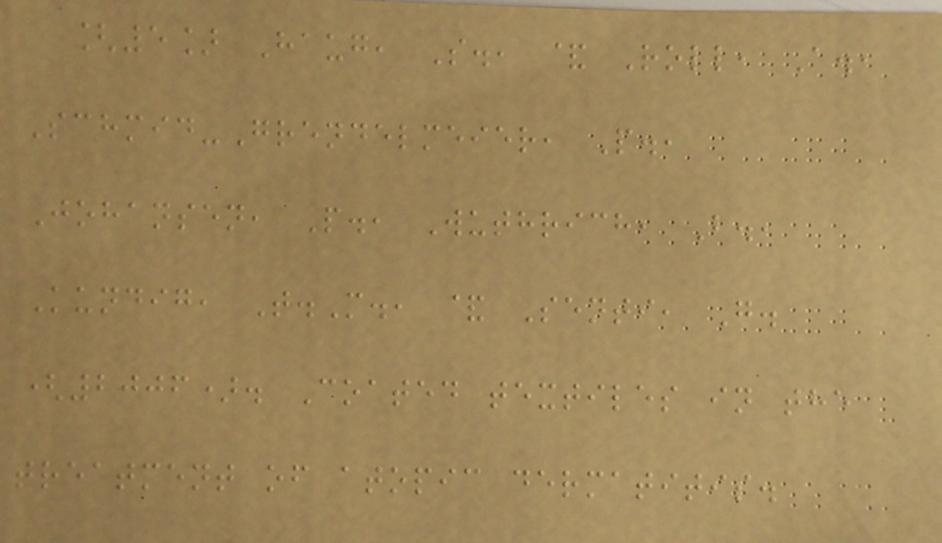[5] Haug, S., & Roll, A.,
Schmid-Grendelmeier, P.,
Johansen, P., Wuthrich, B.,
Kundig, T.M., & Senti, G.
(2006). Coated textiles in the
treatment of atopic dermatitis.
